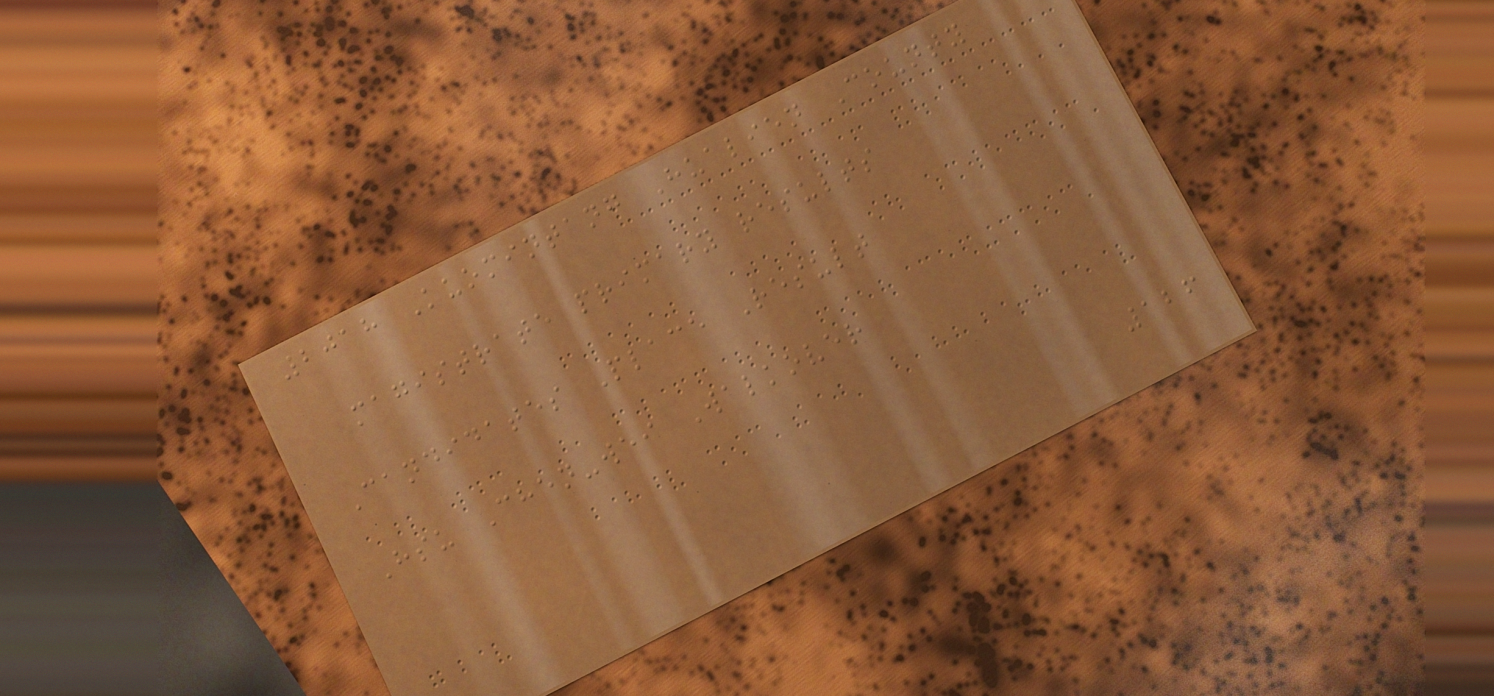2018 Kuomintang Hualien County
magistrate primary results
Candidates Place Result
Hsu Chen-wei Walkover
126
